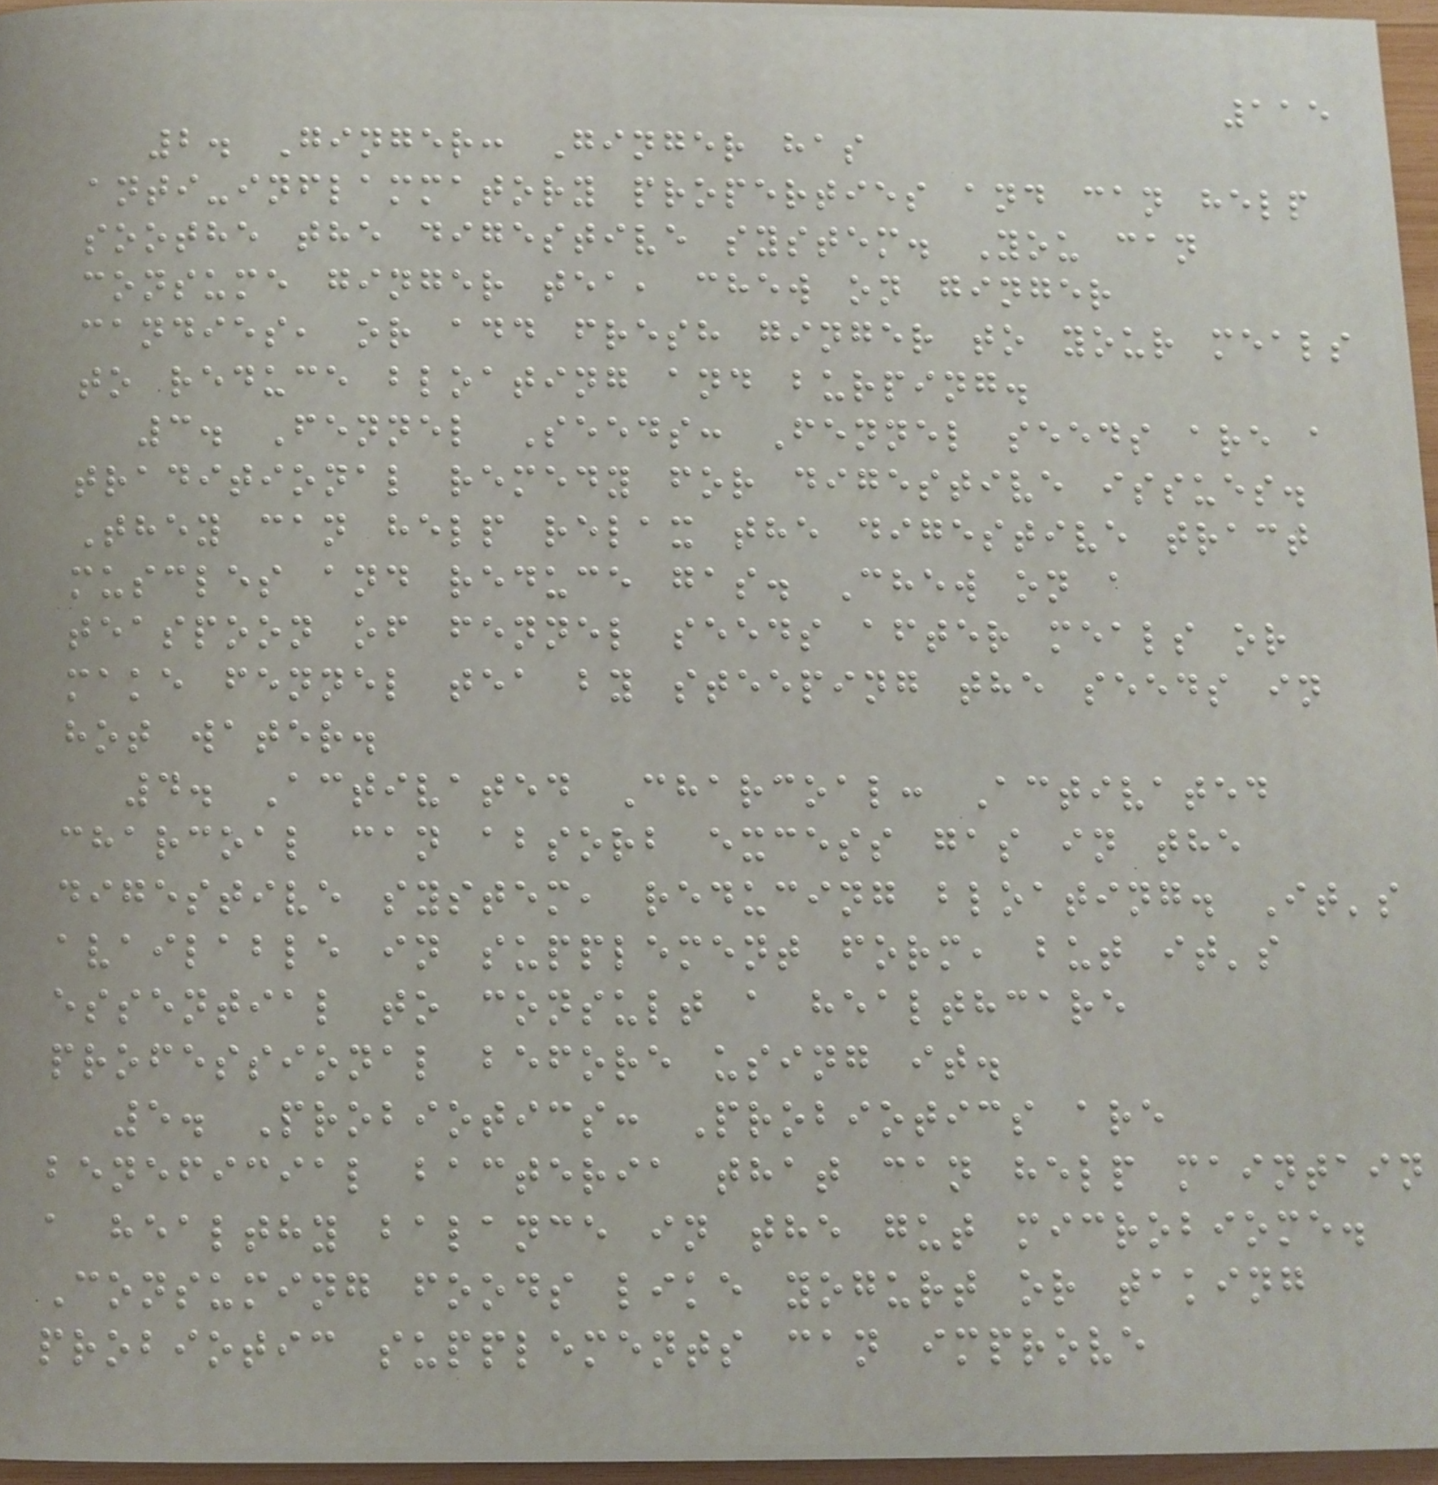115
2. Ginger: Ginger has
anti-inflammatory properties and can help
soothe the digestive system. You can
consume ginger tea, chew on ginger
candies, or add fresh ginger to your meals
to reduce bloating and burping.
3. Fennel Seeds: Fennel seeds are a
traditional remedy for digestive issues.
They can help relax the digestive tract
muscles and reduce gas. Chew on a
teaspoon of fennel seeds after meals or
make fennel tea by steeping the seeds in
hot water.
4. Activated Charcoal: Activated
charcoal can absorb excess gas in the
digestive system, reducing bloating. It's
available in supplement form, but it's
essential to consult a healthcare
professional before using it.
5. Probiotics: Probiotics are
beneficial bacteria that can help maintain
a healthy balance in the gut microbiome.
Consuming foods like yogurt or taking
probiotic supplements can improve
